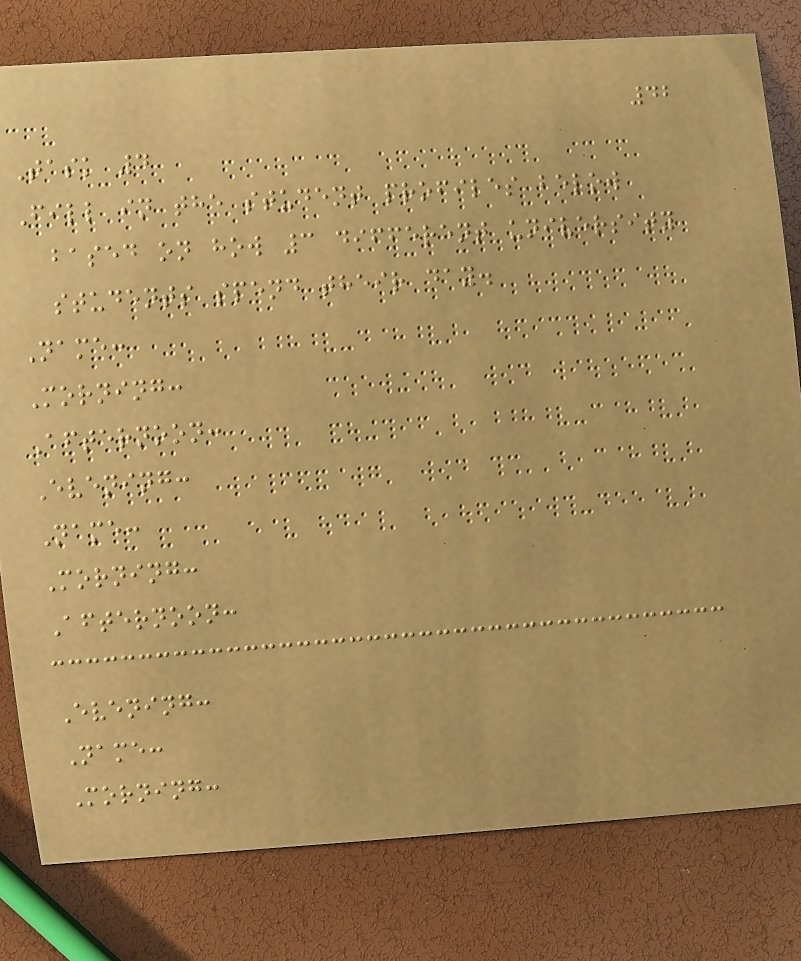42
Task 4
Fill in the student profiles below
based on how 3 different university
students spend their day.
Name:
Morning:
Afternoon:
Evening:
Name:
Morning:
Afternoon:
Evening:
Name:
Morning:
